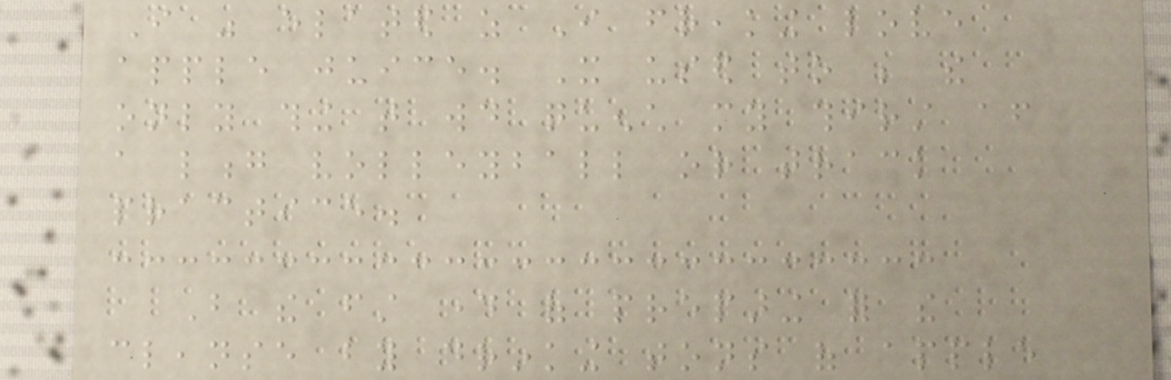I was elated as I freaking love
apple juice. It used to be the
only thing that would quench my thirst after
a long volleyball or track
practice.
But the first day of preparing for the
cleanse by drinking tons of apple
